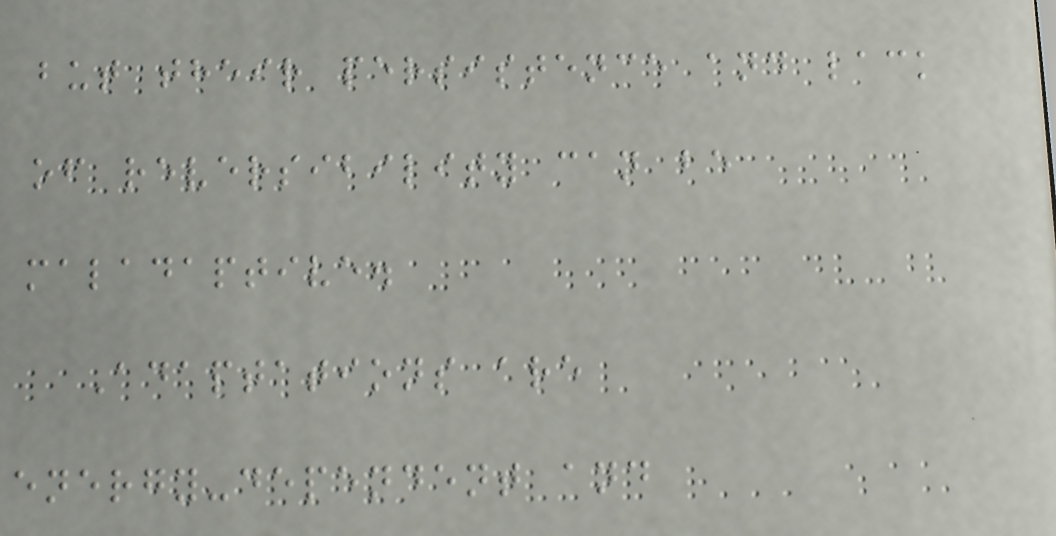but their persistence and lack
of reversibility can be
maladaptive.
Adaptations are
energy-dependent and
